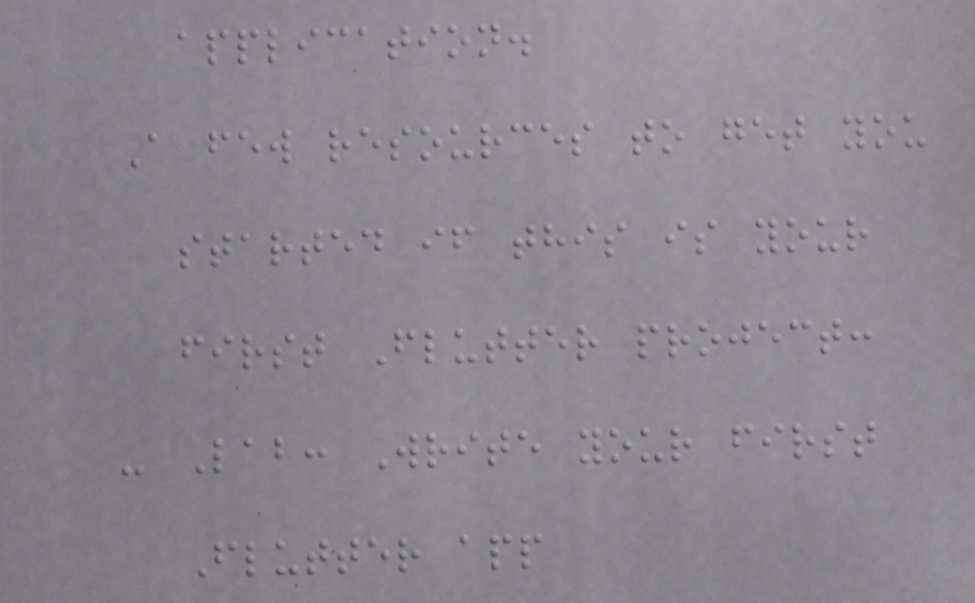application.
A few resources to get you
started if this is your
first Flutter project:
- Lab: Write your first
Flutter app
